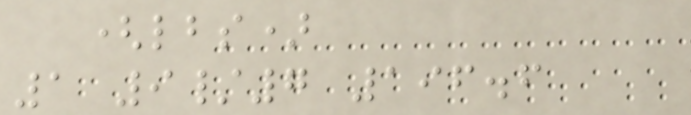(lbs)
1 9/7 196.6
